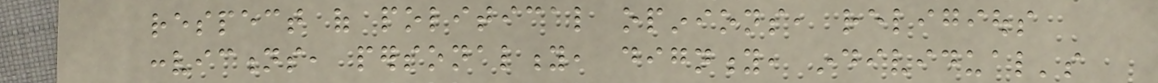respect of political opinions, religious
convictions, personality, dignity, individual's
